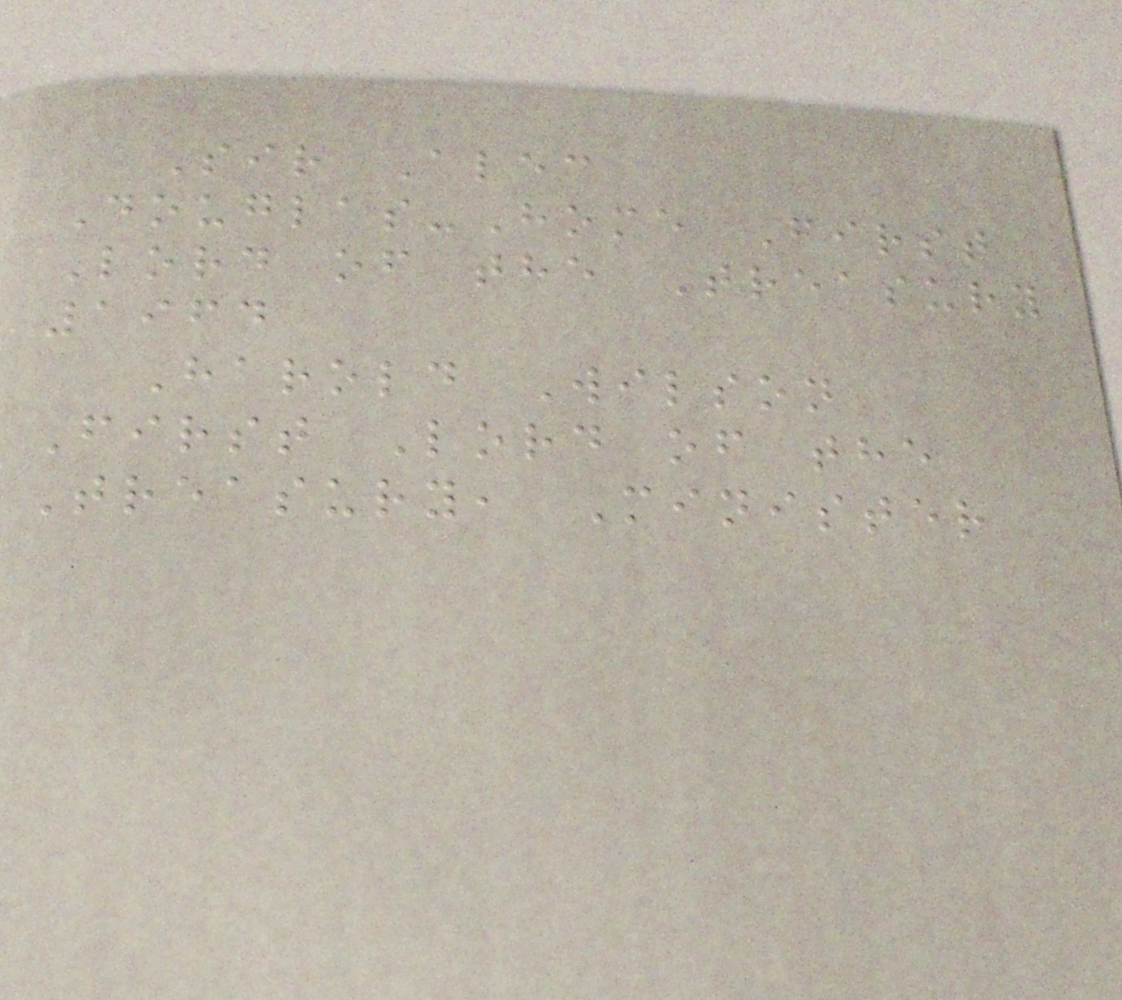Sir Alec
Douglas-Home First
Lord of the Treasury
1964
Harold Wilson
First Lord of the
Treasury, Minister
